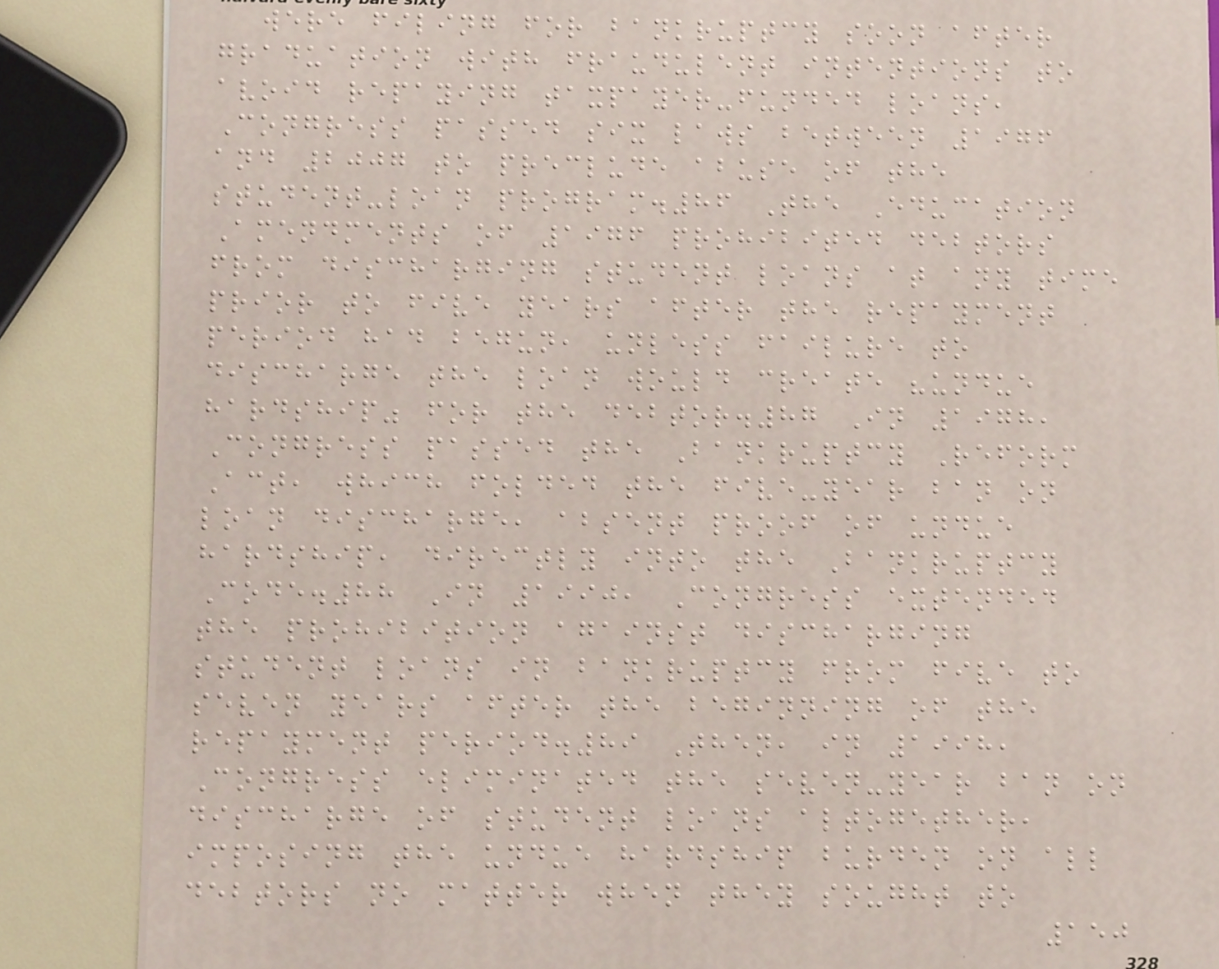were filing for bankruptcy soon after
graduation with fraudulent intentions to
avoid repaying taxpayer-funded loans,
Congress passed six laws between 1976
and 2007 to preclude abuse of the
student-loan program.86 The Education
Amendments of 1976 prohibited debtors
from discharging student loans at any time
prior to five years after the repayment
period had begun, unless failure to
discharge the loan would create "undue
hardship" for the debtor.87 In 1978,
Congress passed the Bankruptcy Reform
Act, which folded the five-year ban on
loan discharge, absent proof of undue
hardship, directly into the Bankruptcy
Code.88 In 1990, Congress extended
the prohibition against discharging
student loans in bankruptcy from five to
seven years after the beginning of the
repayment period.89 Then, in 1998,
Congress eliminated the seven-year ban on
discharge of student loans altogether,
imposing the undue hardship burden on all
debtors no matter when they sought to
150
